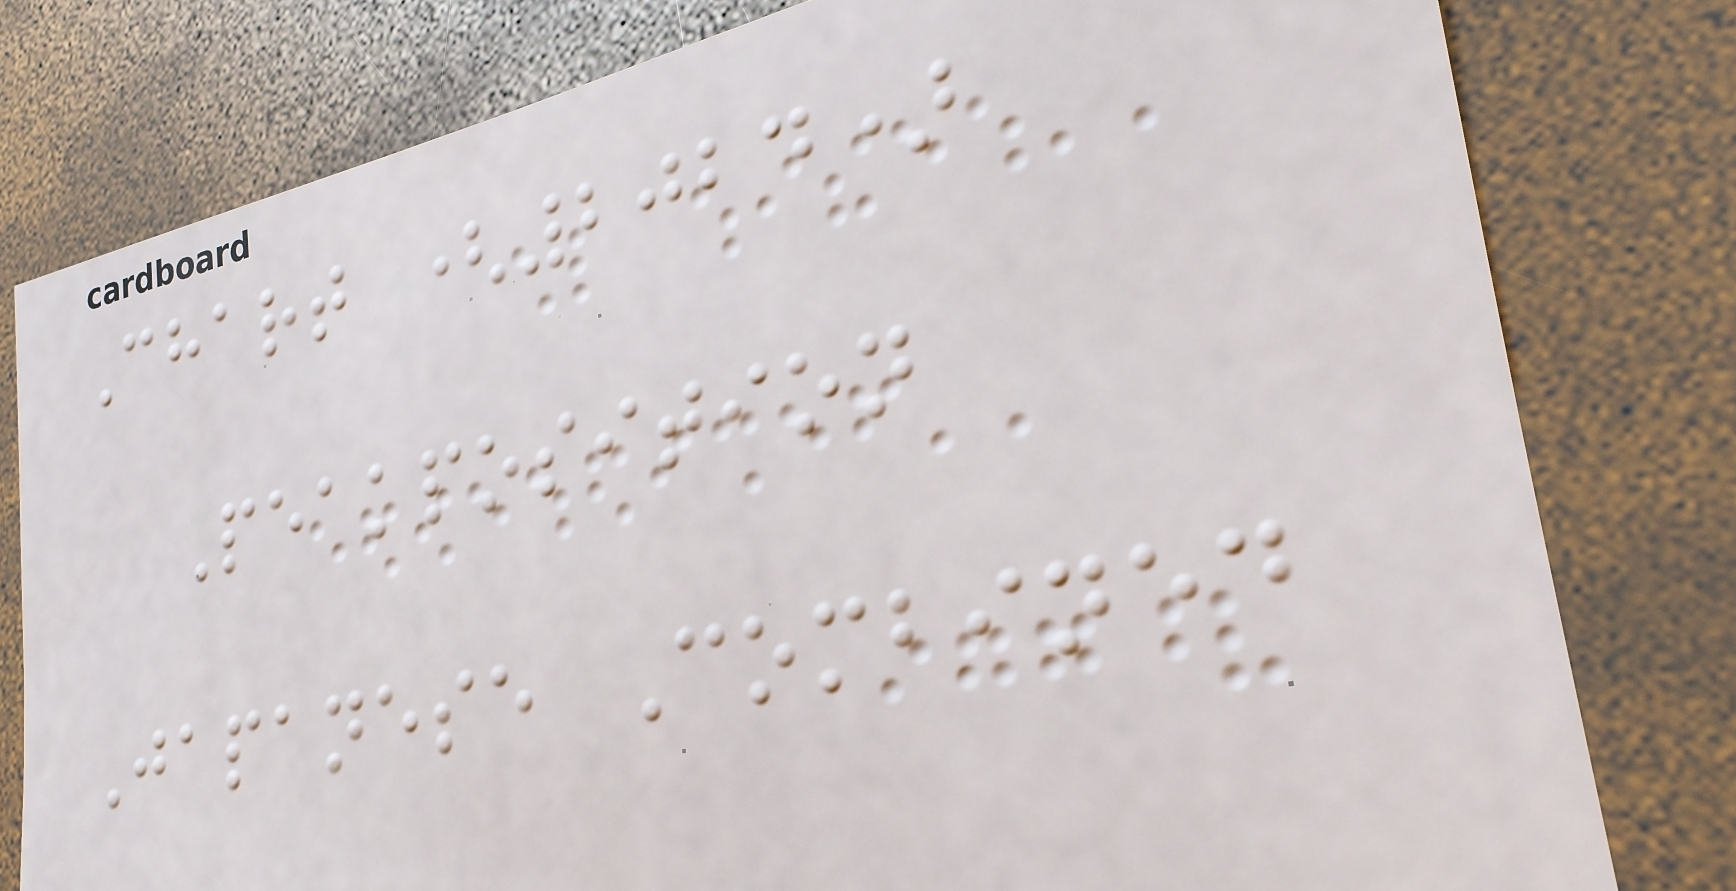Chart (2024)
Peakposition
Japanese Combined
